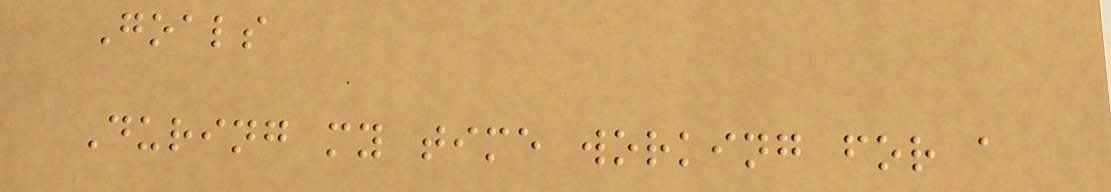Goals
During my time working for a
